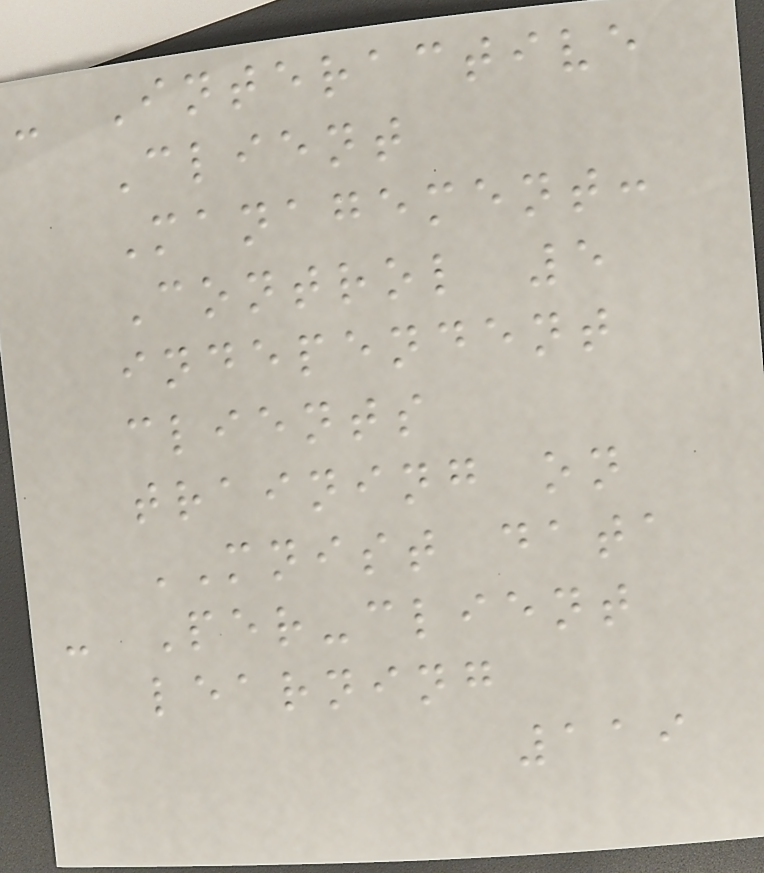- Interactive
Client
Management:
Control 5
independent
clients
training on
MNIST data
- Per-client
learning
119
